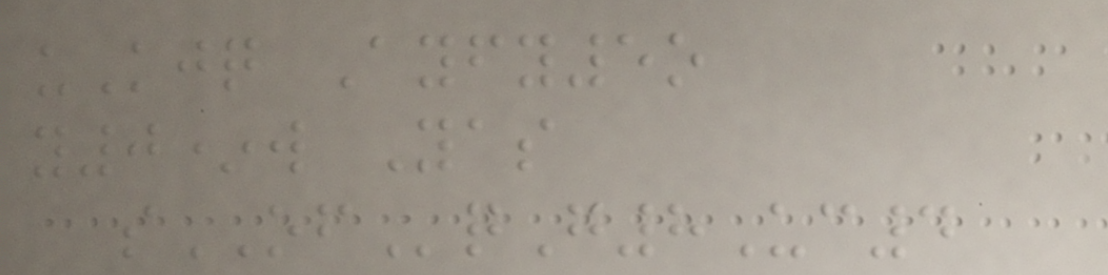uKjq Ayfy5o
y0*w Yas
sOFqG8Uc4
